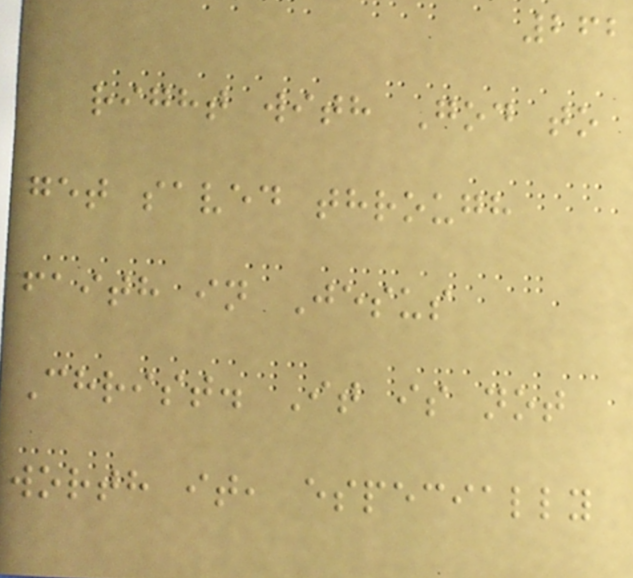262
right with God to
get saved through
faith in Jesus
Christ. It is not
worth it, especially
